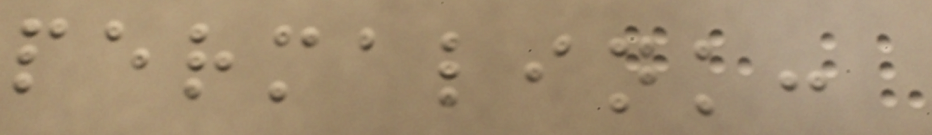permalink:
